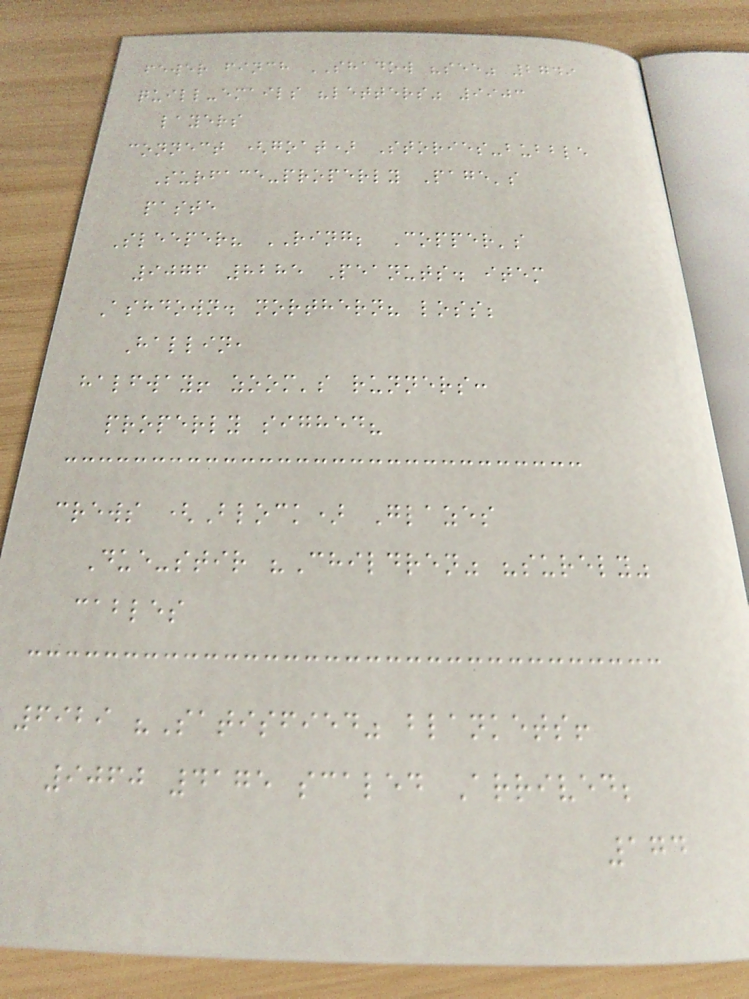fewer finch SHADOW "see" 2749
quill-emails "letters" 9903
layers
connect (goat) Stories-bubble
Surface-properly Page's
paste
Sleeper? RING; Copper's
9076 8285 Peanuts. item
Ashdown. northern? loss;
Hallin,
halfway! zoom's runners:
properly sighed?
crews (Block) Glazes
Due-stir "Children" "surely"
cables
6929 "Satisfied" blankets!
9060 4175 scaled Arrived;
174
